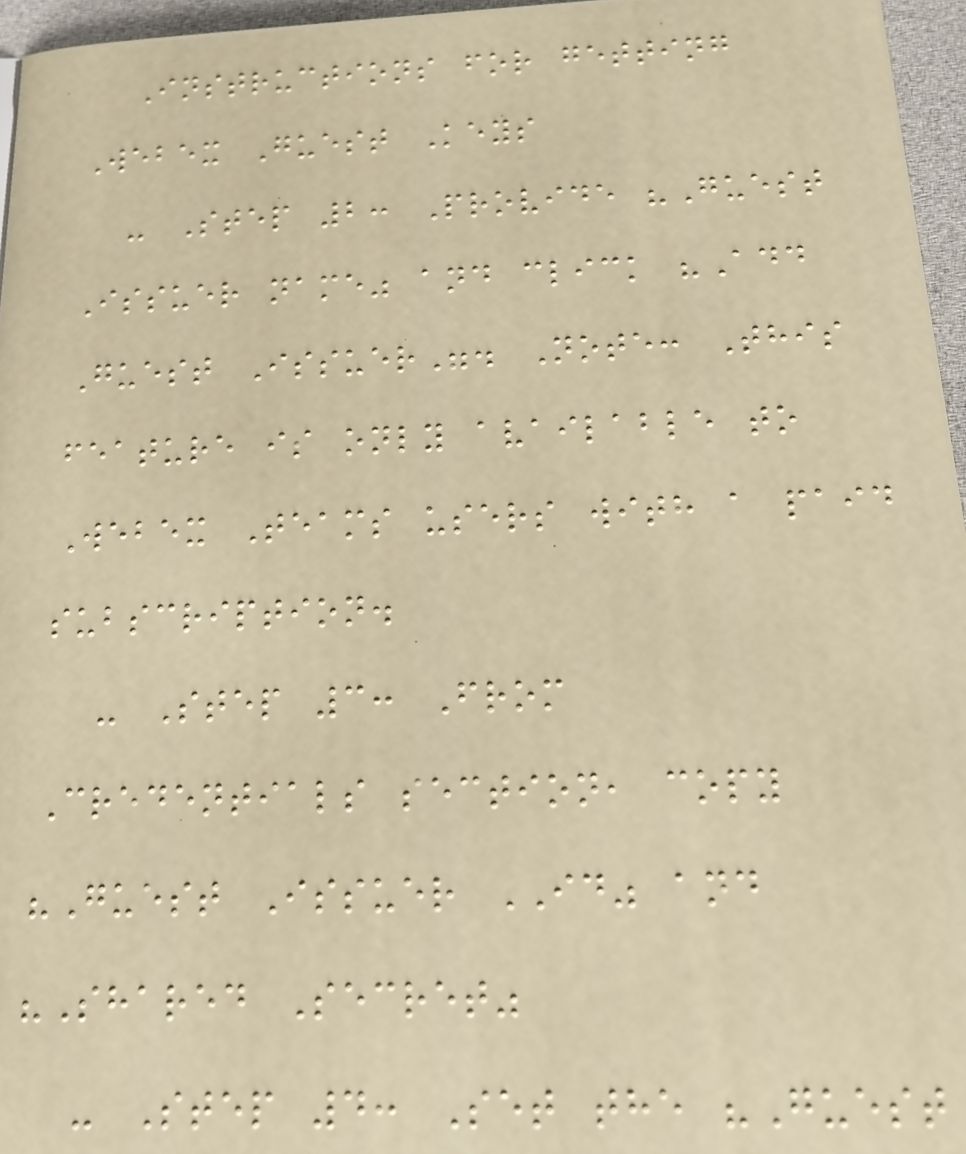Instructions for getting
Webex Guest Keys
- Step 2: Provide "Guest
Issuer name" and click "Add
Guest Issuer". Note: This
feature is only available to
Webex Teams users with a paid
subscription.
- Step 3: From
Credentials section, copy
"Guest Issuer ID" and
"Shared Secret"
- Step 4: Set the "Guest
